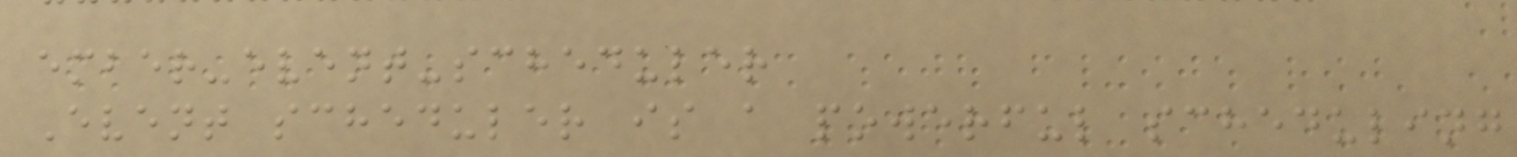ember-event-scheduler
Event scheduler is a powerful scheduling
